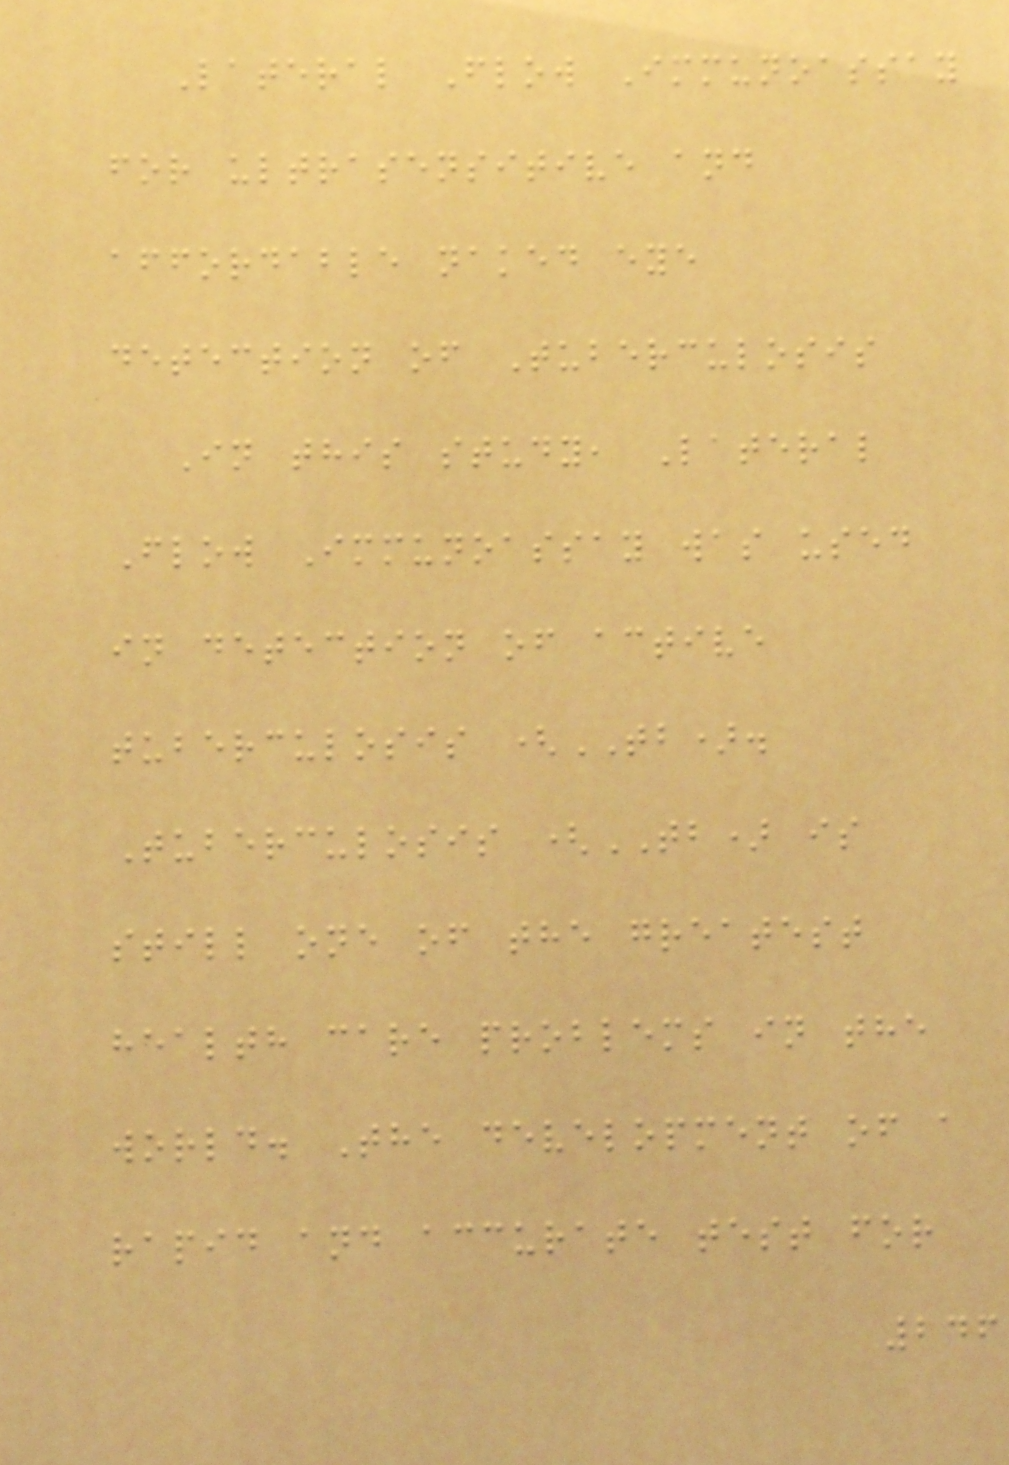Lateral Flow Immunoassay
for ultrasensitive and
affordable naked eye
detection of Tuberculosis
In this study, Lateral
Flow Immunoassay was used
in detection of active
tuberculosis (TB).
Tuberculosis (TB) is
still one of the greatest
health care problems in the
world. The development of a
rapid and accurate test for
246
